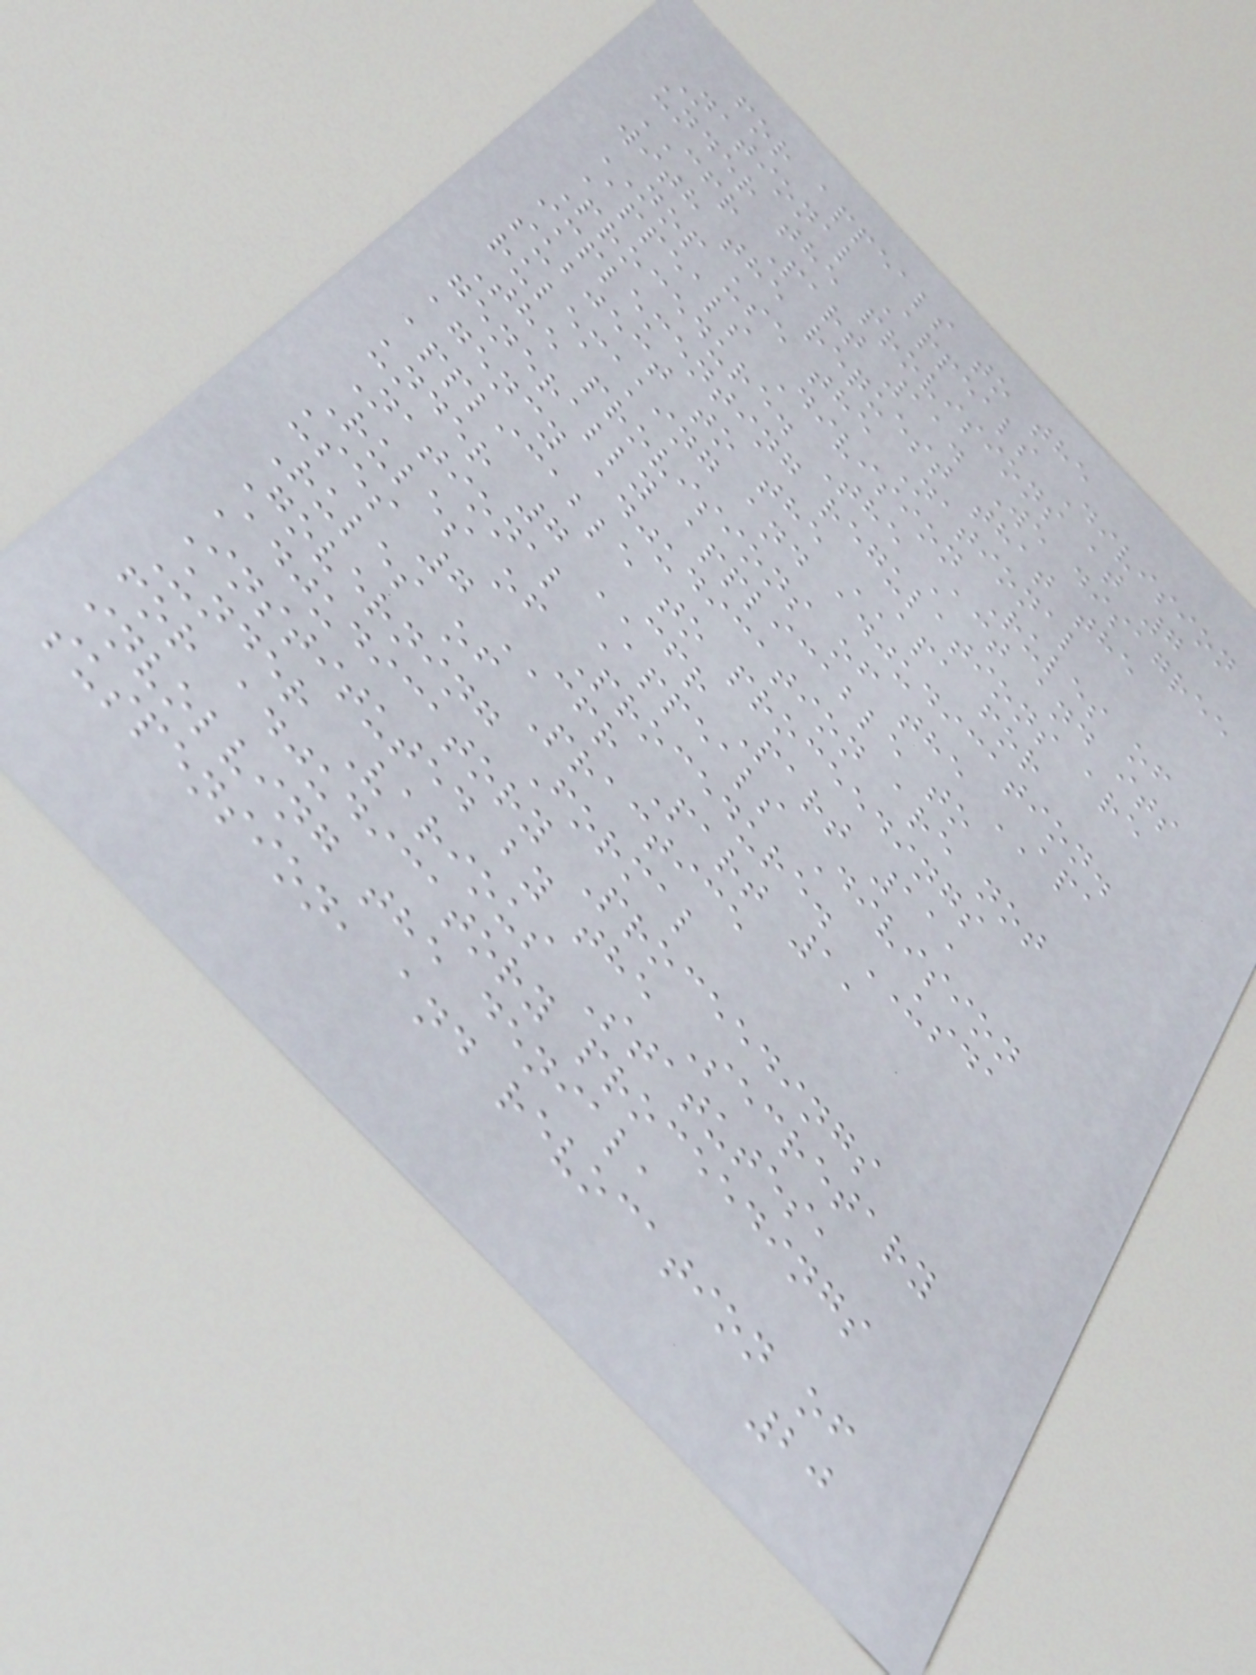for appeals to the
National Appeals Division
under the provisions at 7
CFR Part 11. We disagree
with the request that the
NOP use the National
Appeals Division Rules of
Procedure. The Act and its
implementing regulations are
subject to the APA for
rulemaking and adjudication.
The provisions of the APA
generally applicable to
agency adjudication are not
applicable to proceedings
under 7 CFR Part 11,
National Appeals Division
Rules of Procedure. USDA
uses 7 CFR Part 1,
Rules of Practice
Governing Formal
Adjudicatory Proceedings
Instituted by the Secretary
Under Various Statutes,
for adjudicatory proceedings
involving the denial,
suspension, and revocation of
20
